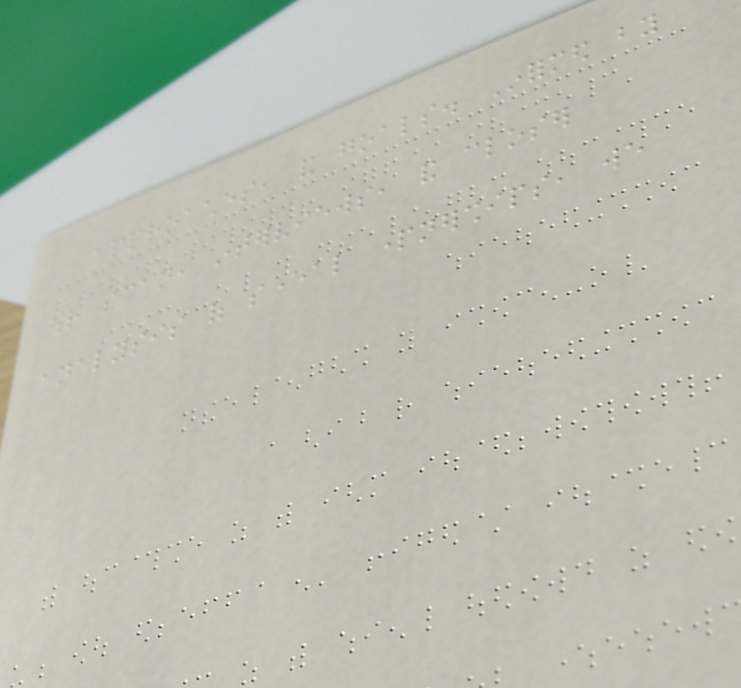approaches, and goals. Informed by
our scan, interviews, and closer
analysis of several partnerships, we
